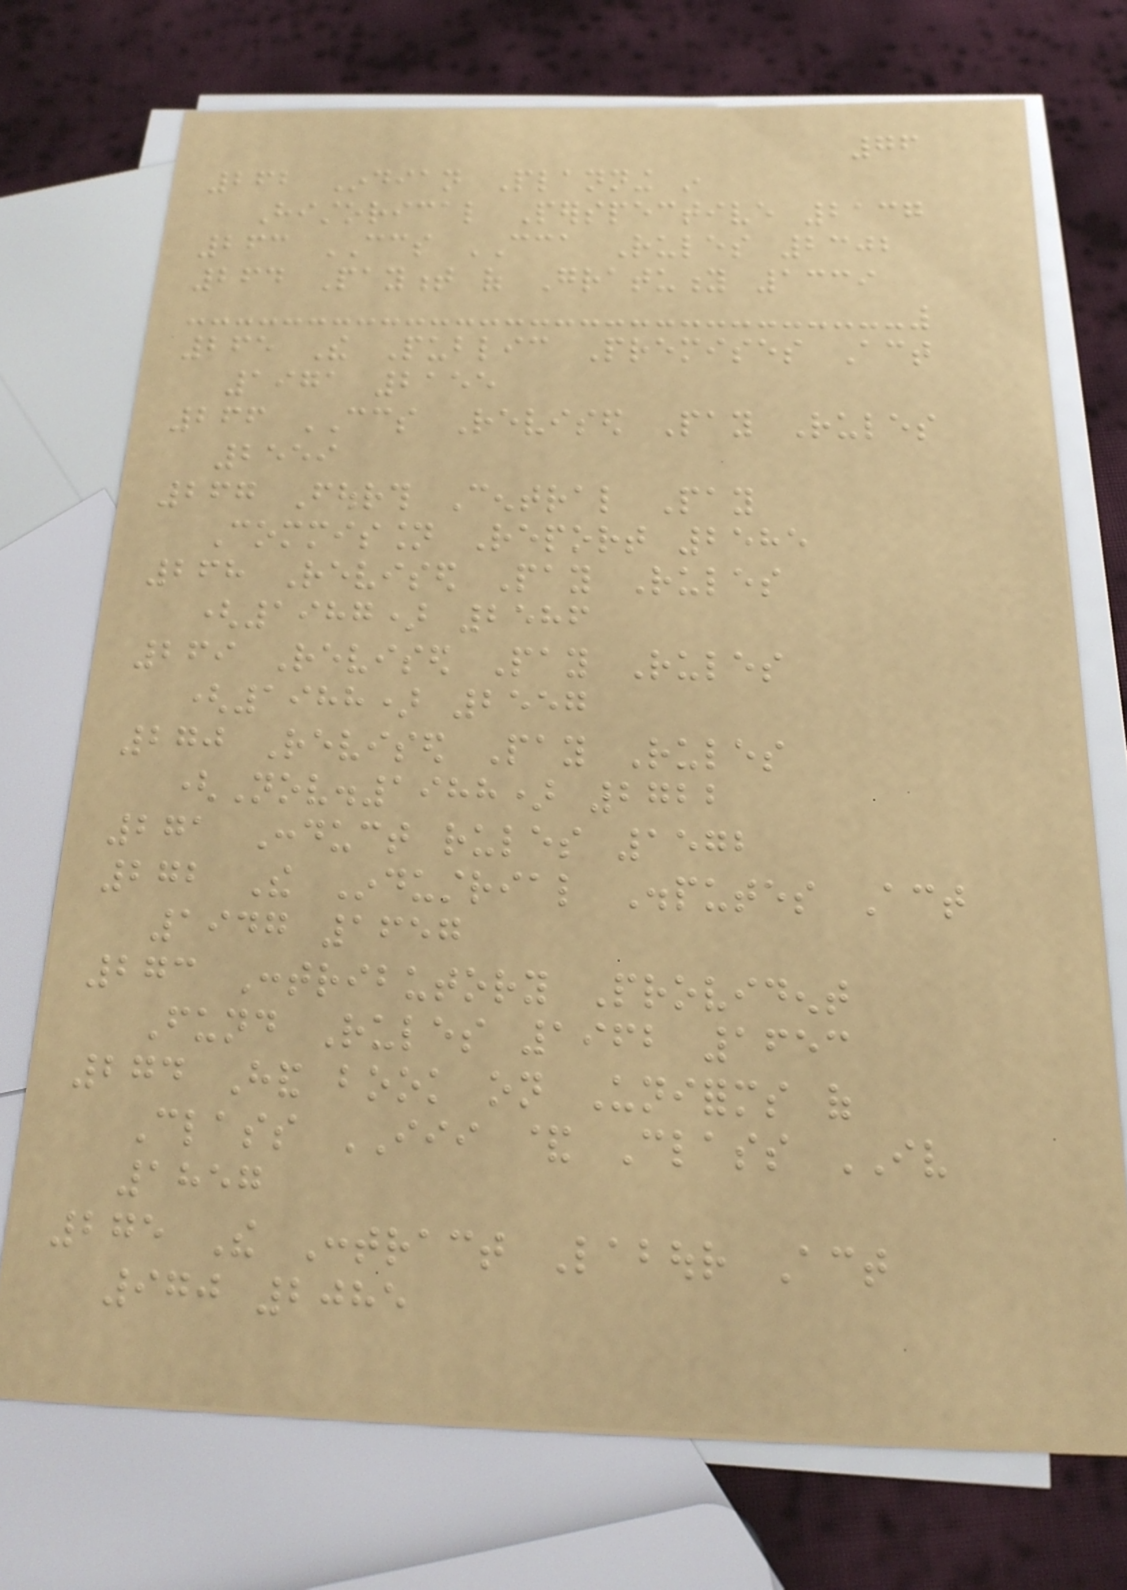76
262 Indian Planning in
Historical Perspective 2137
263 CCS CCA Rules 2302
264 Payment of Gratuity 1339
265 The Public Premises Act
1971 2155
266 CCS Revised Pay Rules
2559
267 Fourth Central Pay
Commission Report 2585
268 Revised Pay Rules
(1987) 2586
269 Revised Pay Rules
(1988) 2557
270 Revised Pay Rules
(Nov.1988) 2722
271 Conduct rules 1572
272 The Industrial Disputes Act
1947 1657
273 Contributory Provident
Fund Rules 1962 1653
274 Hand book on Uniforms of
Class III & Class IV
1857
275 The Contract Labour Act
970 2085
